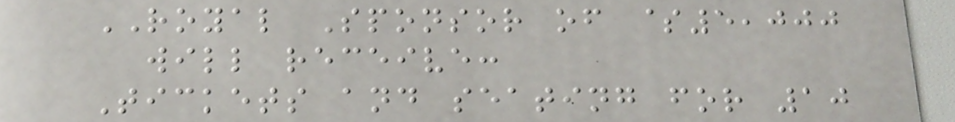ROYAL Sponsor of $5,000
will receive:
Tickets and seating for 10
